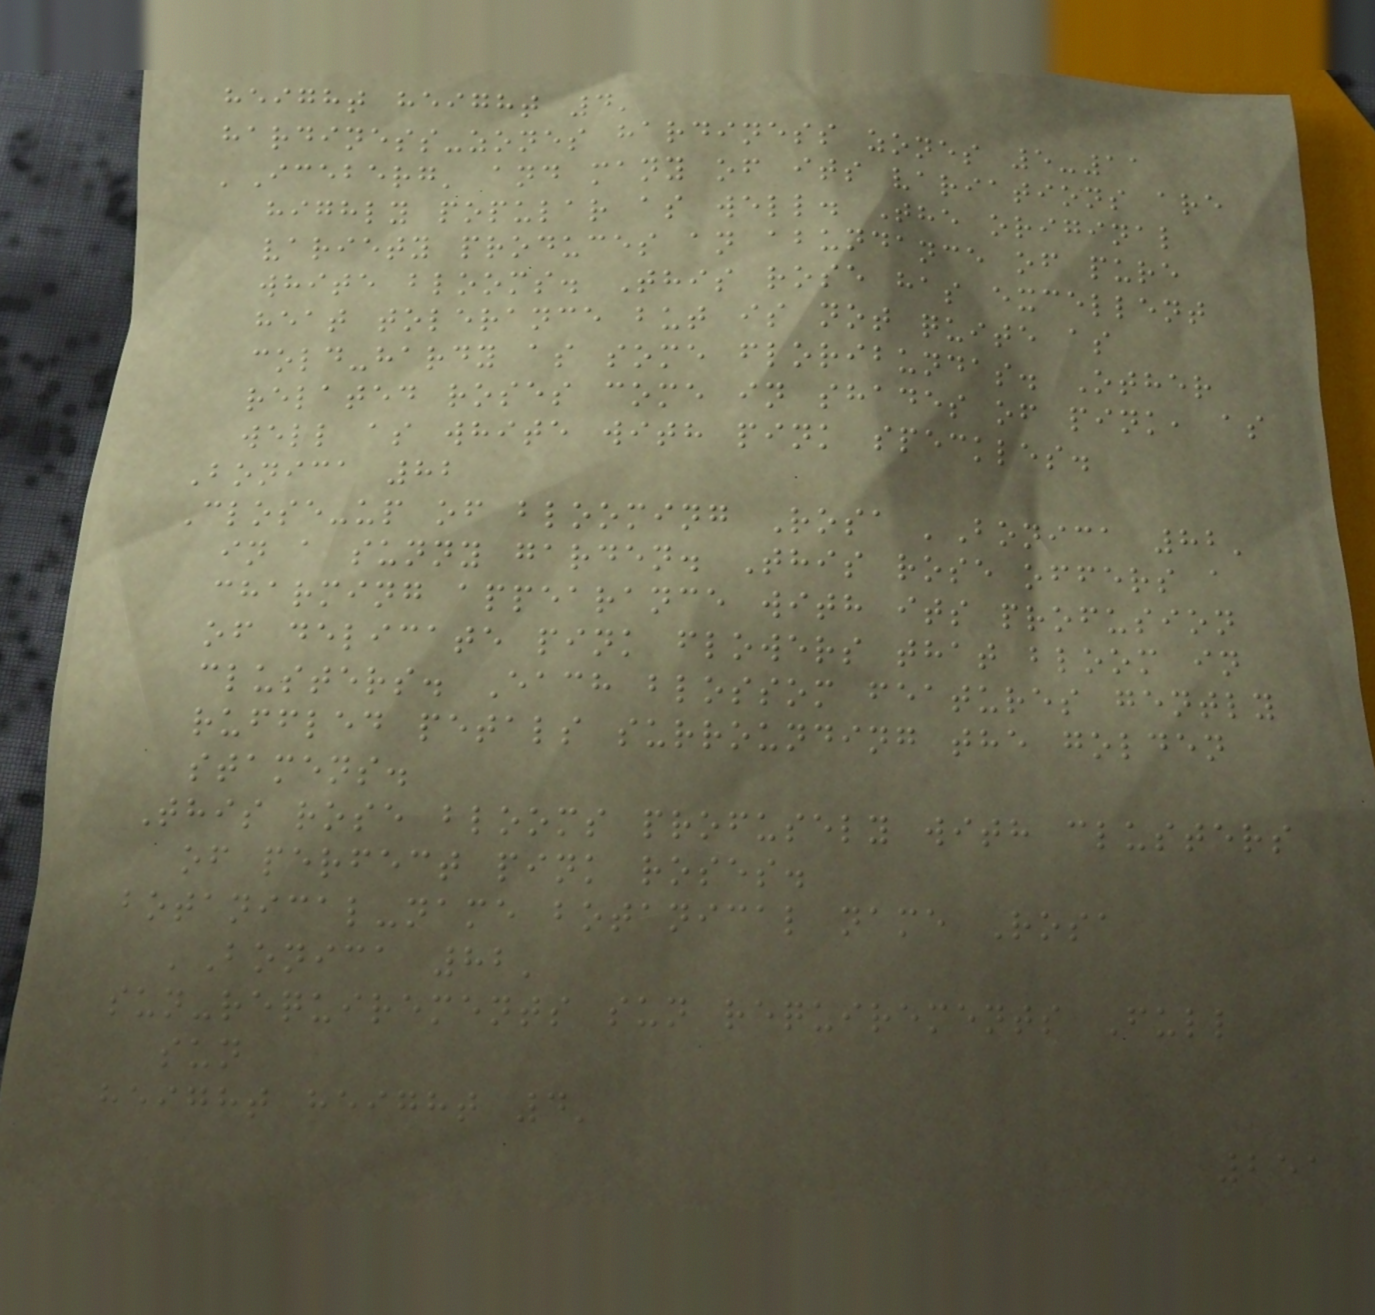height height 4'
hardiness-zones hardiness zones 5-11
'Iceberg' and many of its variations are
highly popular as well. The original
variety produces an abundance of pure
white blooms. This rose has excellent
heat tolerance but is not quite as
cold-hardy as some floribundas. Other
related roses come in shades of pink, as
well as white with pink speckles.
Bonica 82
Close-up of blooming Rosa 'Bonica 82'
in a sunny garden. This rose offers a
charming appearance with its profusion
of delicate pink flowers that bloom in
clusters. Each blossom features gently
ruffled petals surrounding the golden
stamens.
This rose blooms profusely with clusters
of perfect pink roses.
botanical-name botanical name Rosa
'Bonica 82'
sun-requirements sun requirements Full
sun
height height 4'
251
